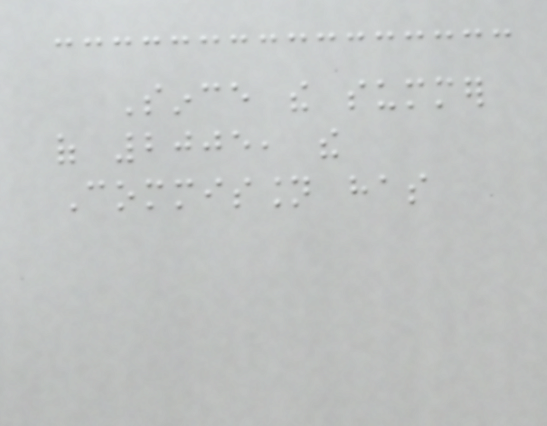Since the summer
of 2005, the
Commission has
